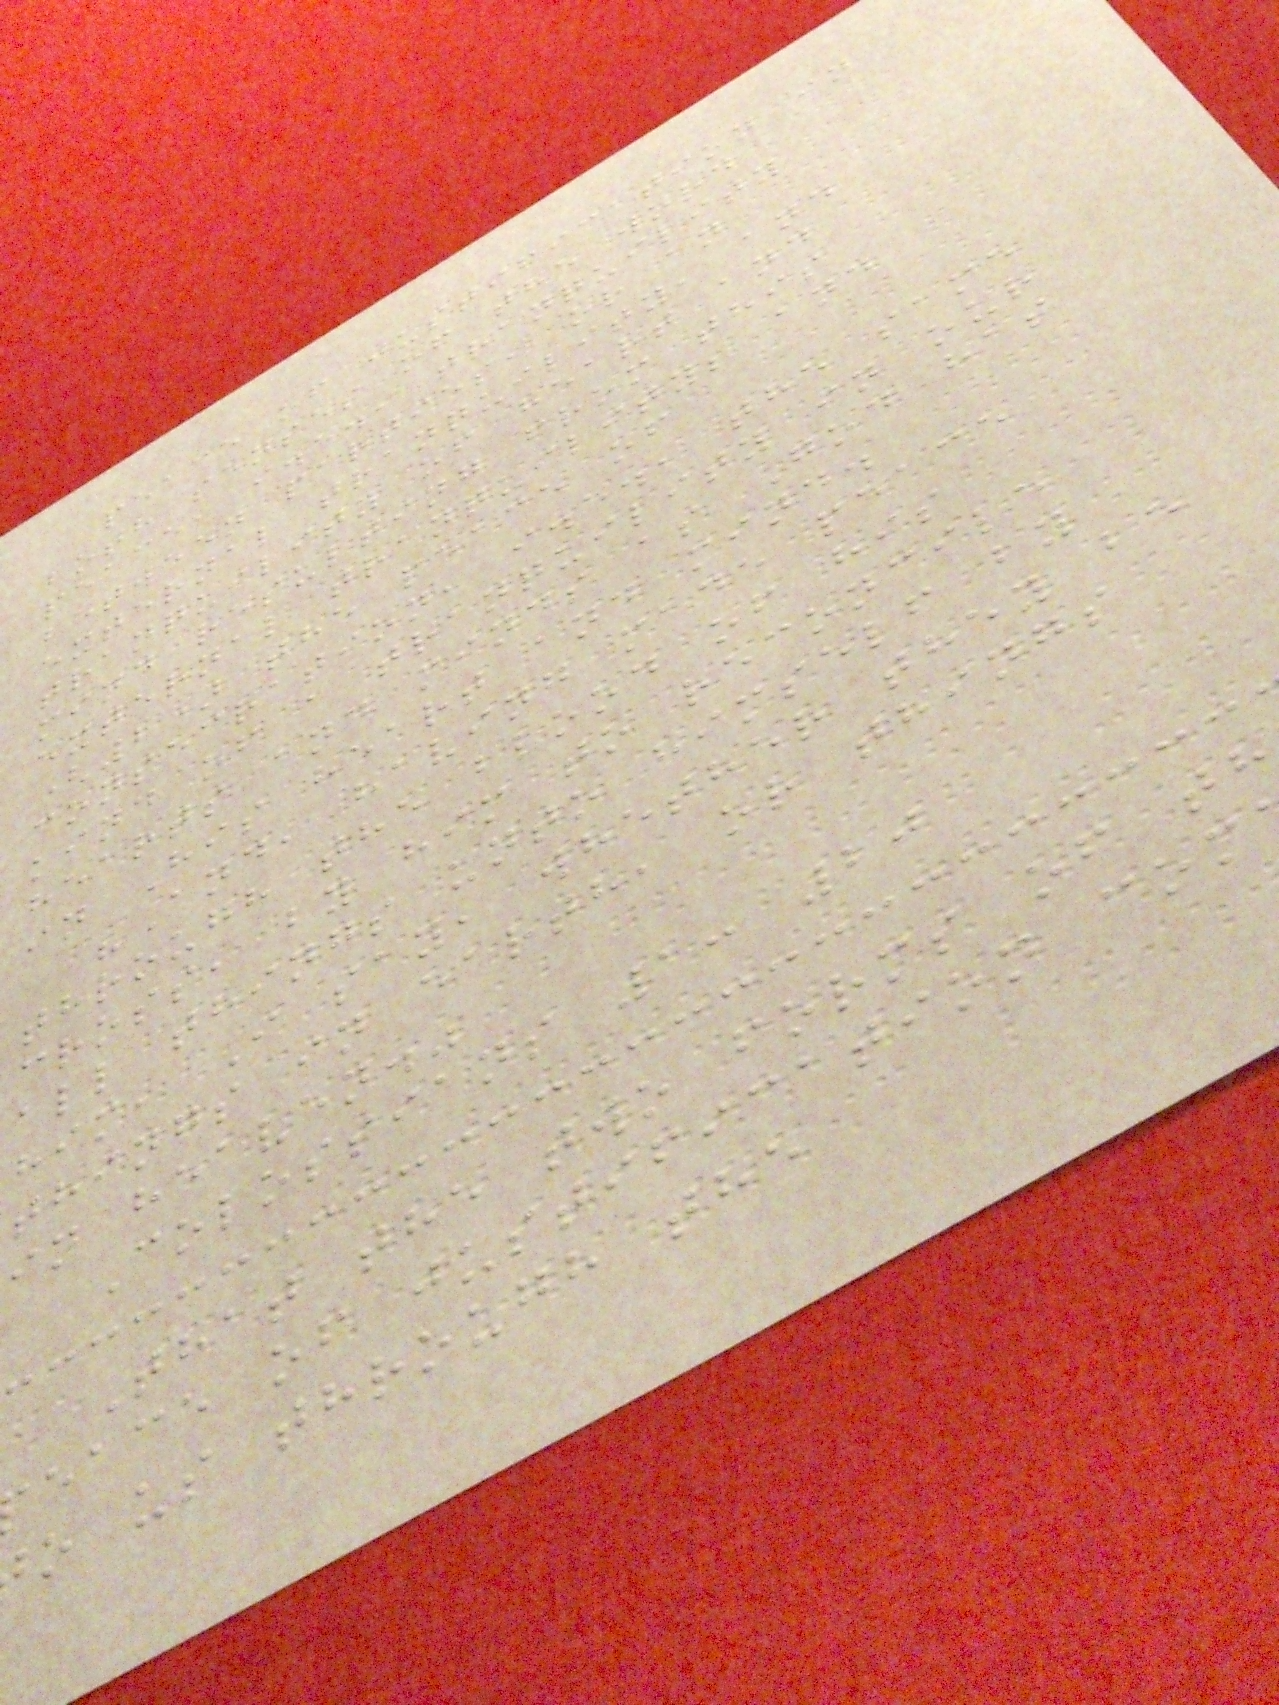peace of justification in
both senses of the word
peace, i.e., tranquility
between parties, or an
external tranquility, and
tranquility of heart and
mind resulting from this
external tranquility; and
(2) the peace of
consecration, i.e., the same
kind of a tranquility in our
hearts and minds as God has
in His heart and mind.
"And, having made peace
through the blood of his
cross, by him to reconcile
all things unto himself by
him, I say, whether they be
things in earth, or things
in heaven."
Colossians 1: 20
That the two forms of th
eace of justification com
o us through the
